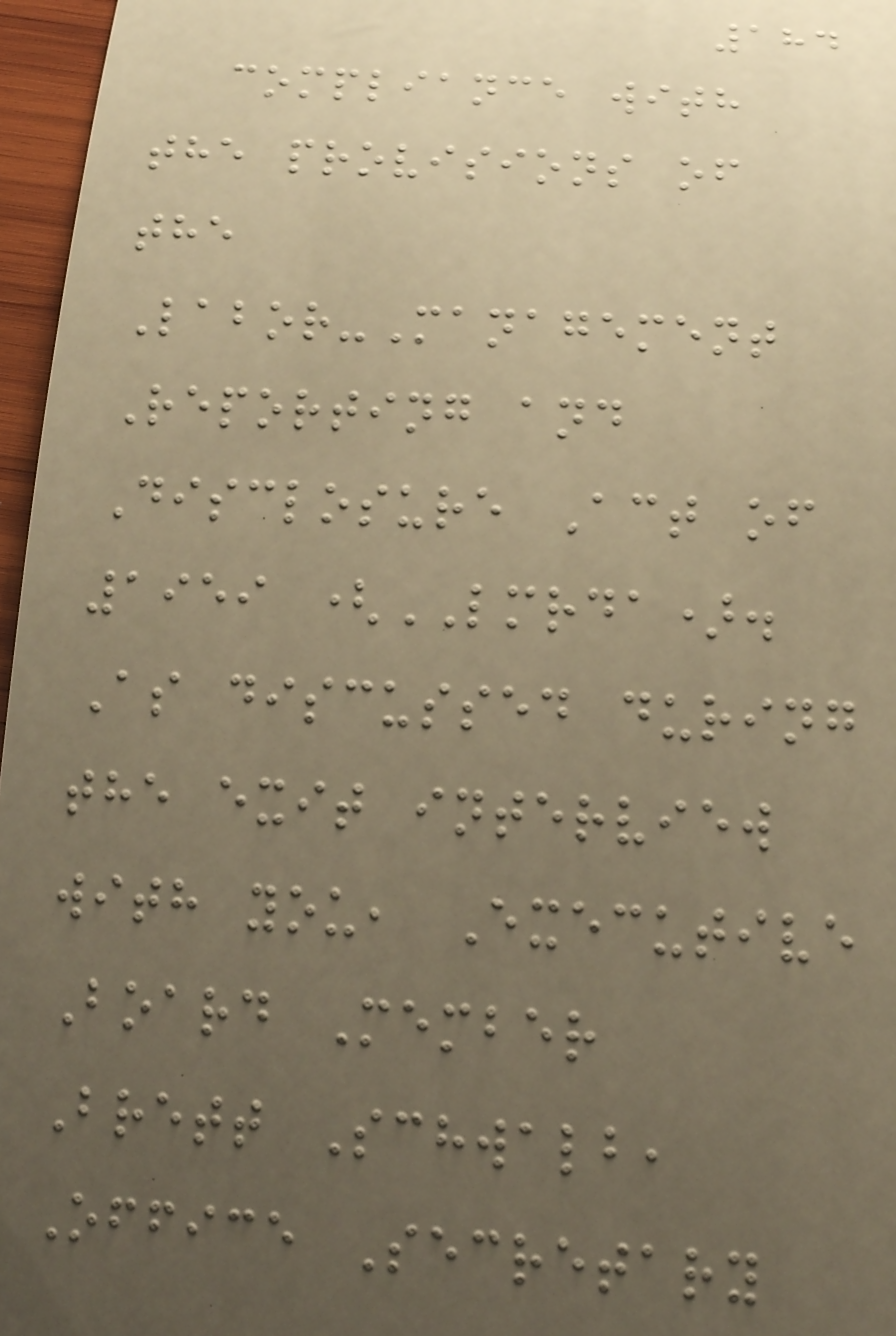184
compliance with
the provisions of
the
Labor-Management
Reporting and
Disclosure Act of
1959 (LMRDA).
As discussed during
the exit interview
with you, Executive
Board Member
Brett Schwalb,
Office Secretary
